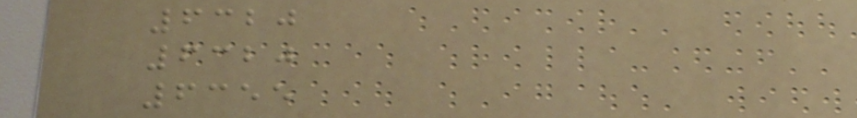6320
6320
6355
